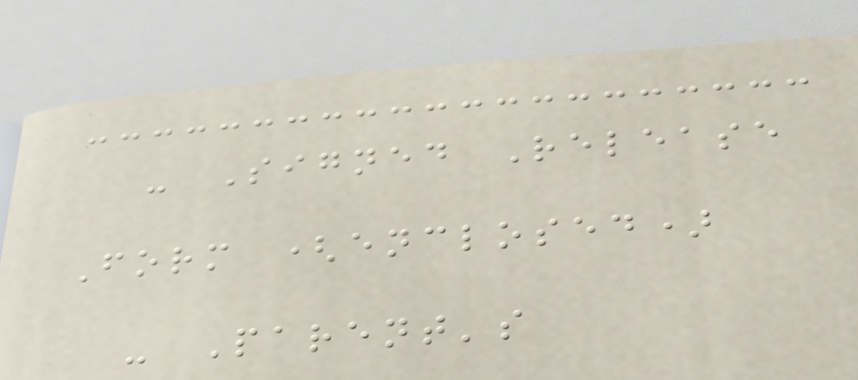- Signed Release
Form (enclosed)
- Parent's
